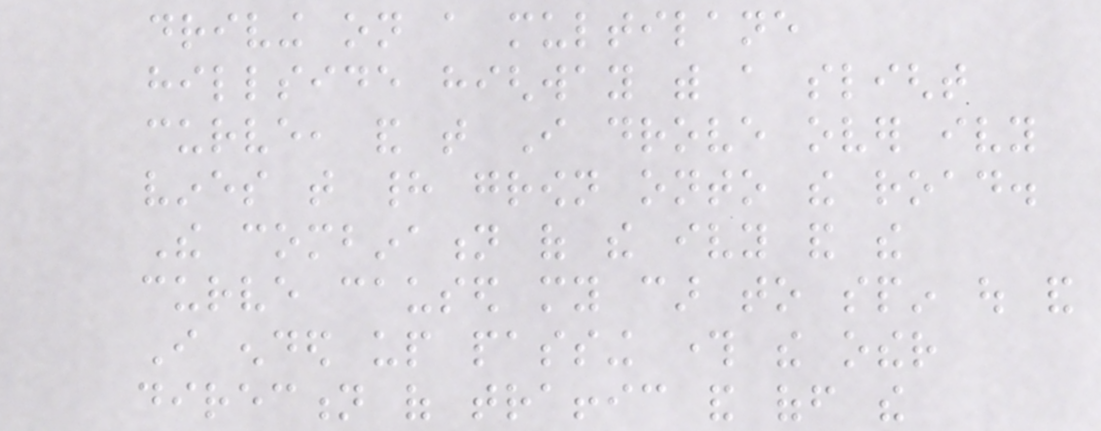driving on a multilane
hillside highway with a slight
curve, and that I drove over ivy
vines that had grown onto the road.
The combination of the ivy and the
curve caused my car to spin out and
I ended up passing through the other
direction of traffic and off the
